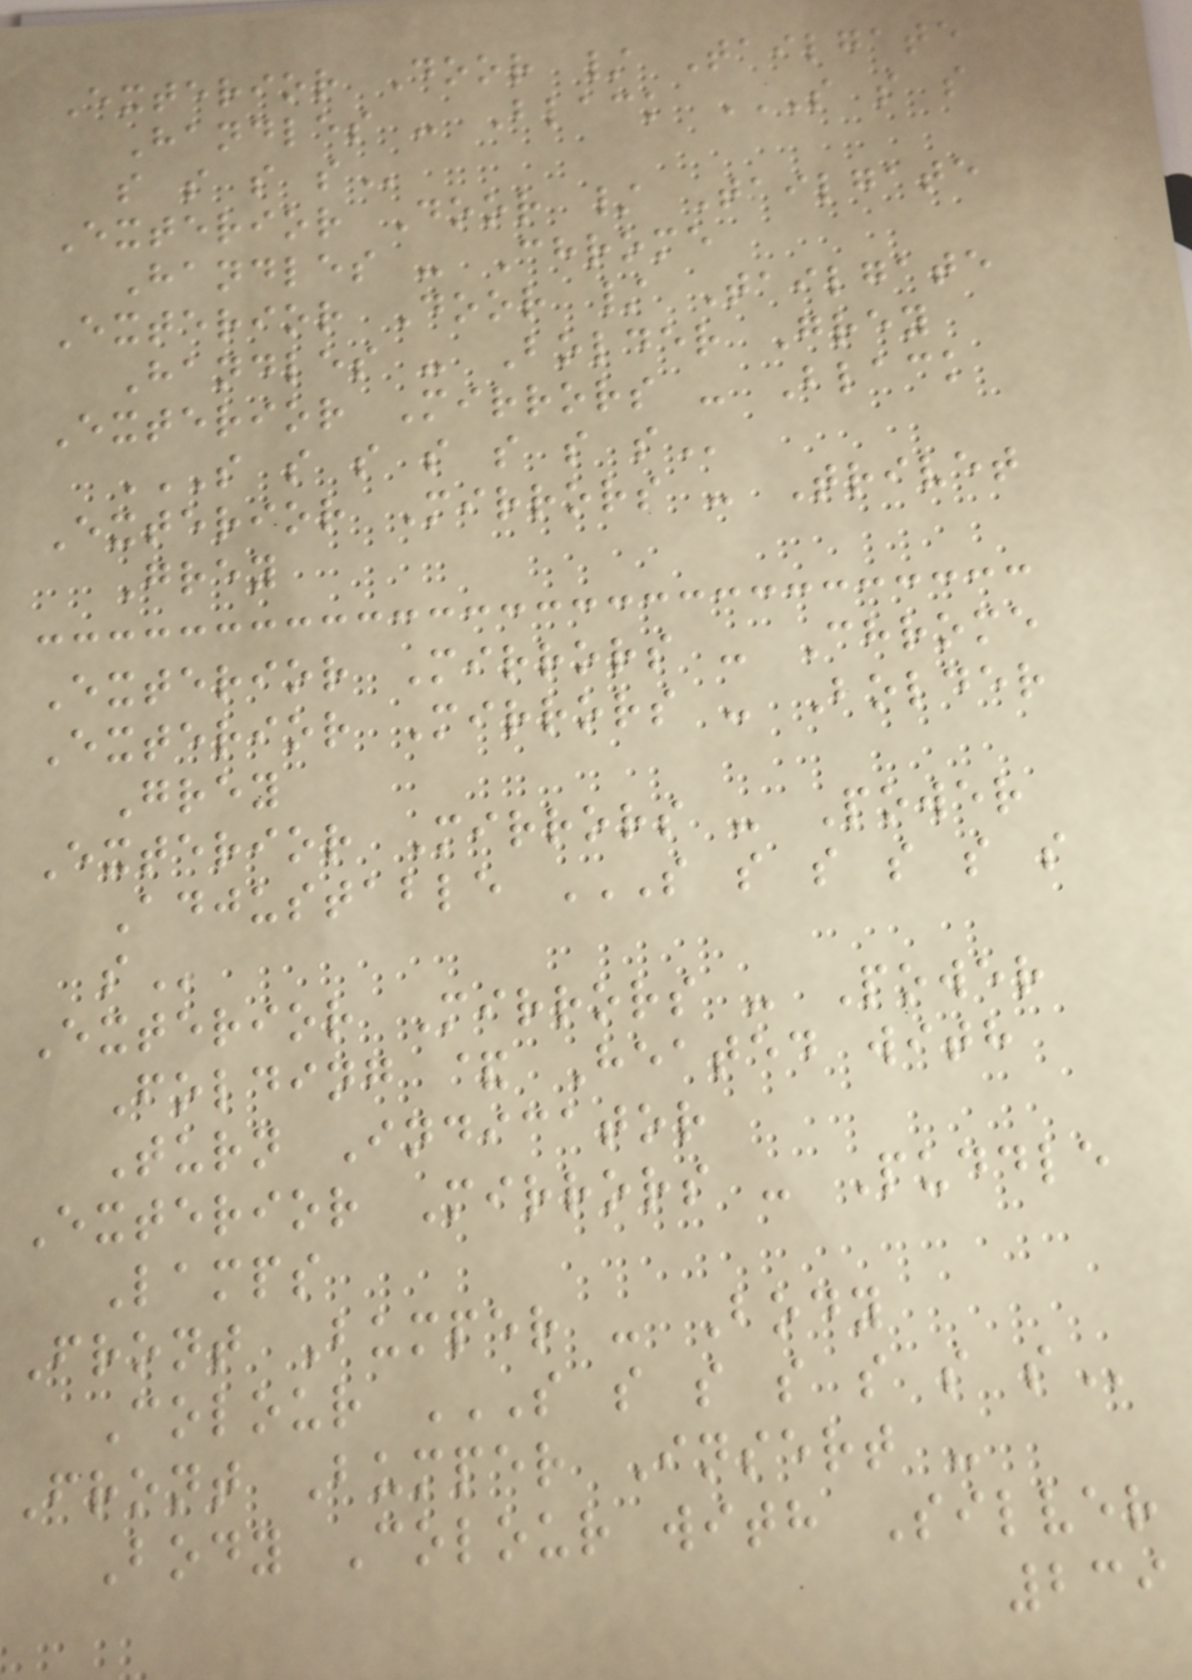Exterior Door / Tailgate
Handles - Black S S S
S S S S
Exterior Door / Tailgate
Handles - Chrome
Exterior Door / Tailgate
Handles - Bolder Grey
Exterior Mirrors - Black
S S S S S S S
Exterior Mirrors - Trivet
Grey
Exterior Mirrors - Chrome
Exterior Mirrors - Bolder
Grey
Exterior Mirrors - Power
Adjustable S S S S S S
S
Exterior Mirrors - Power
Folding & Heated with
Turn Indicator
Exterior Mirrors - Puddle
Lamps
Front Bumper - Body
Colour S S S S S S S
Front Bumper Insert -
Body Colour with Silver
239
